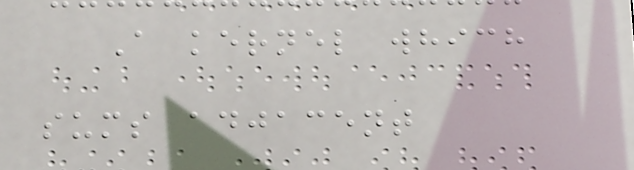A kernel which
sums adjacent
